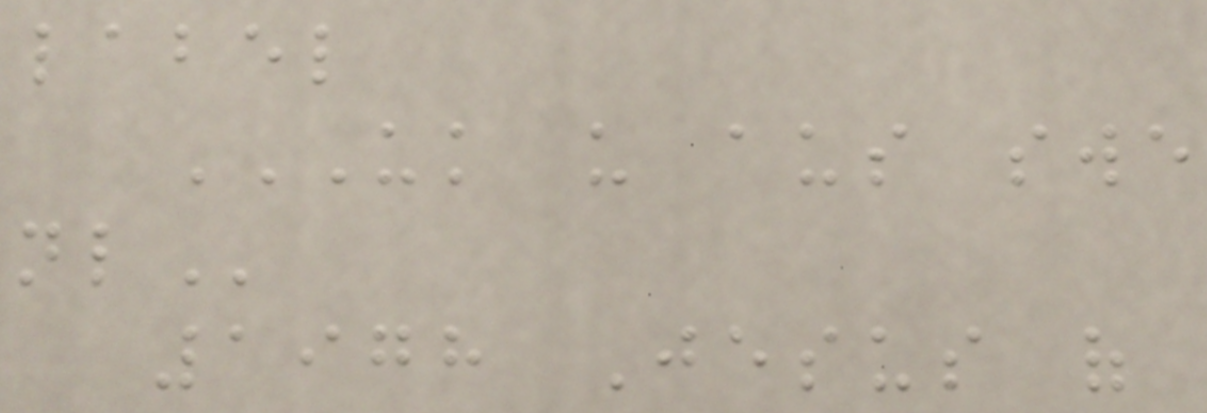label
UK US AUS SWE
NL
1978 Jesus of
